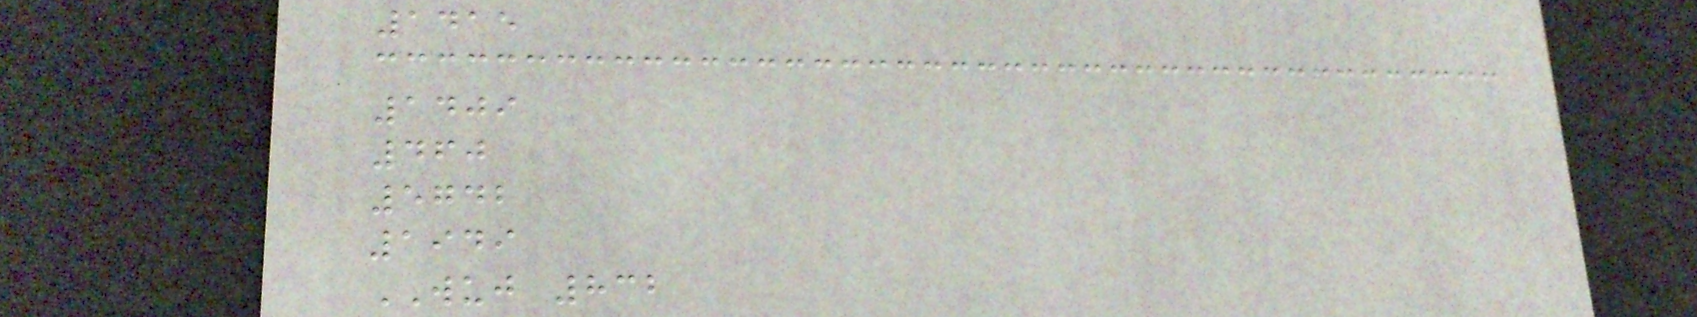1415
1409
460
5742
1949
WUJ 832
